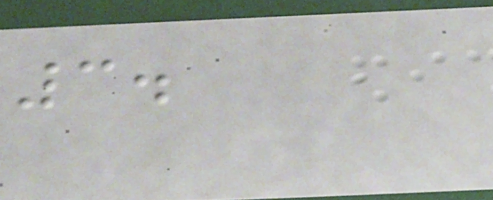3.
